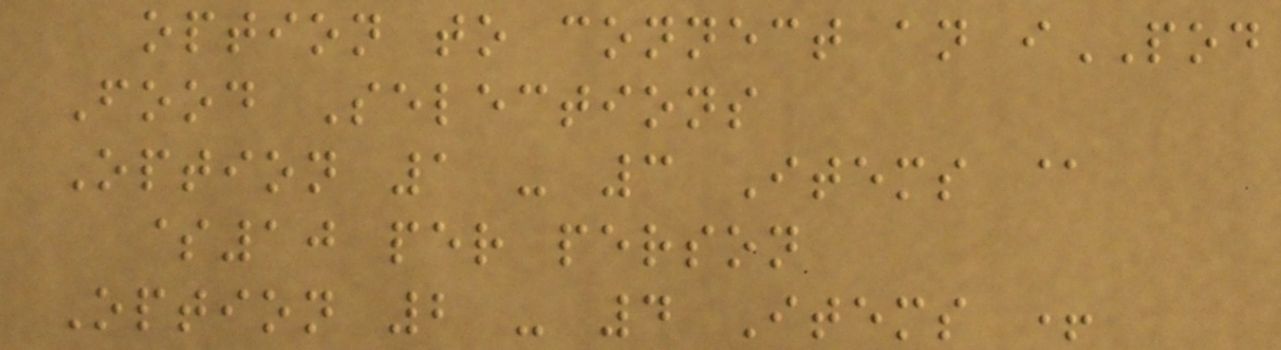option to connect an iPOD
Food Selections
Option 1 - 3 Items @
$10 per person
Option 2 - 4 Items +
